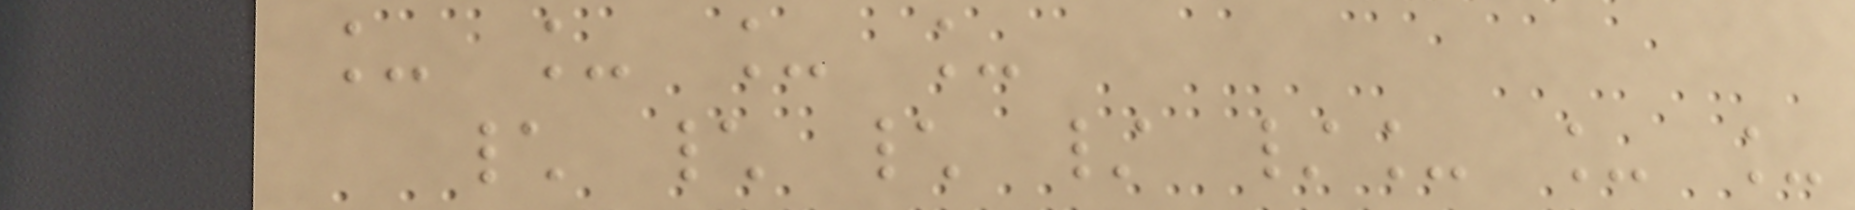_ _ _ _
\ \ \ / /_ _ _
